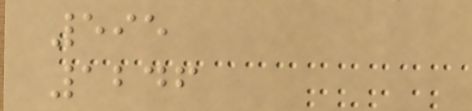595
1246
